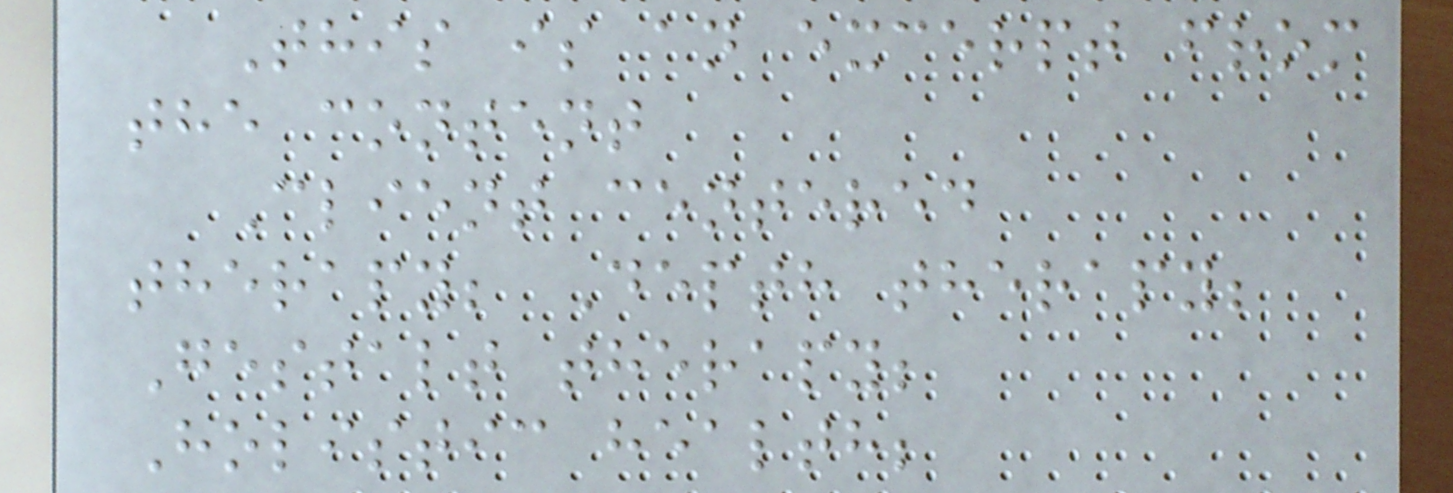This is an excerpt from
the content
Client centered
therapy; Depth therapy;
Gestalt therapy;
Holistic health;
